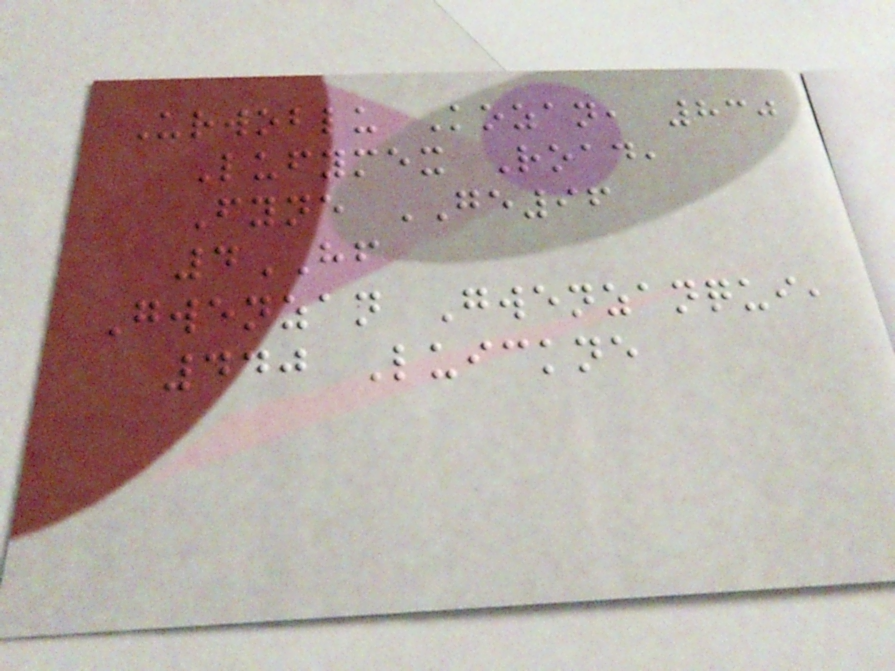Urwoblu Kozan, 830
Lufymex Road,
Fyne GE96
4HF
Gwenzan Gwenzanqui,
440 Luickne
